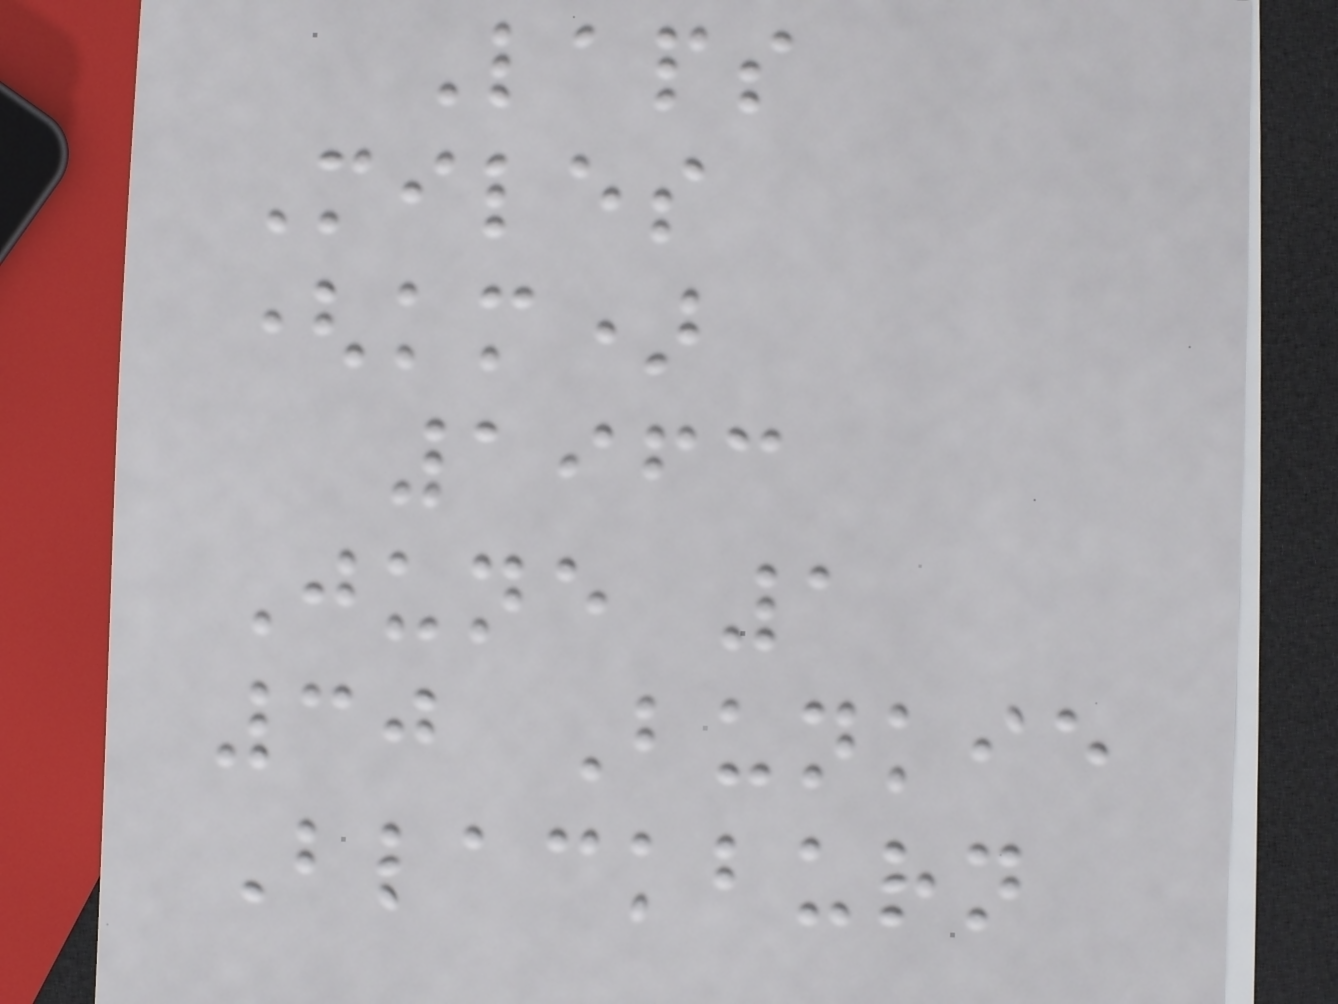Laps
Miles
(km)
1963
June 1
30 Bunkie
Blackburn
